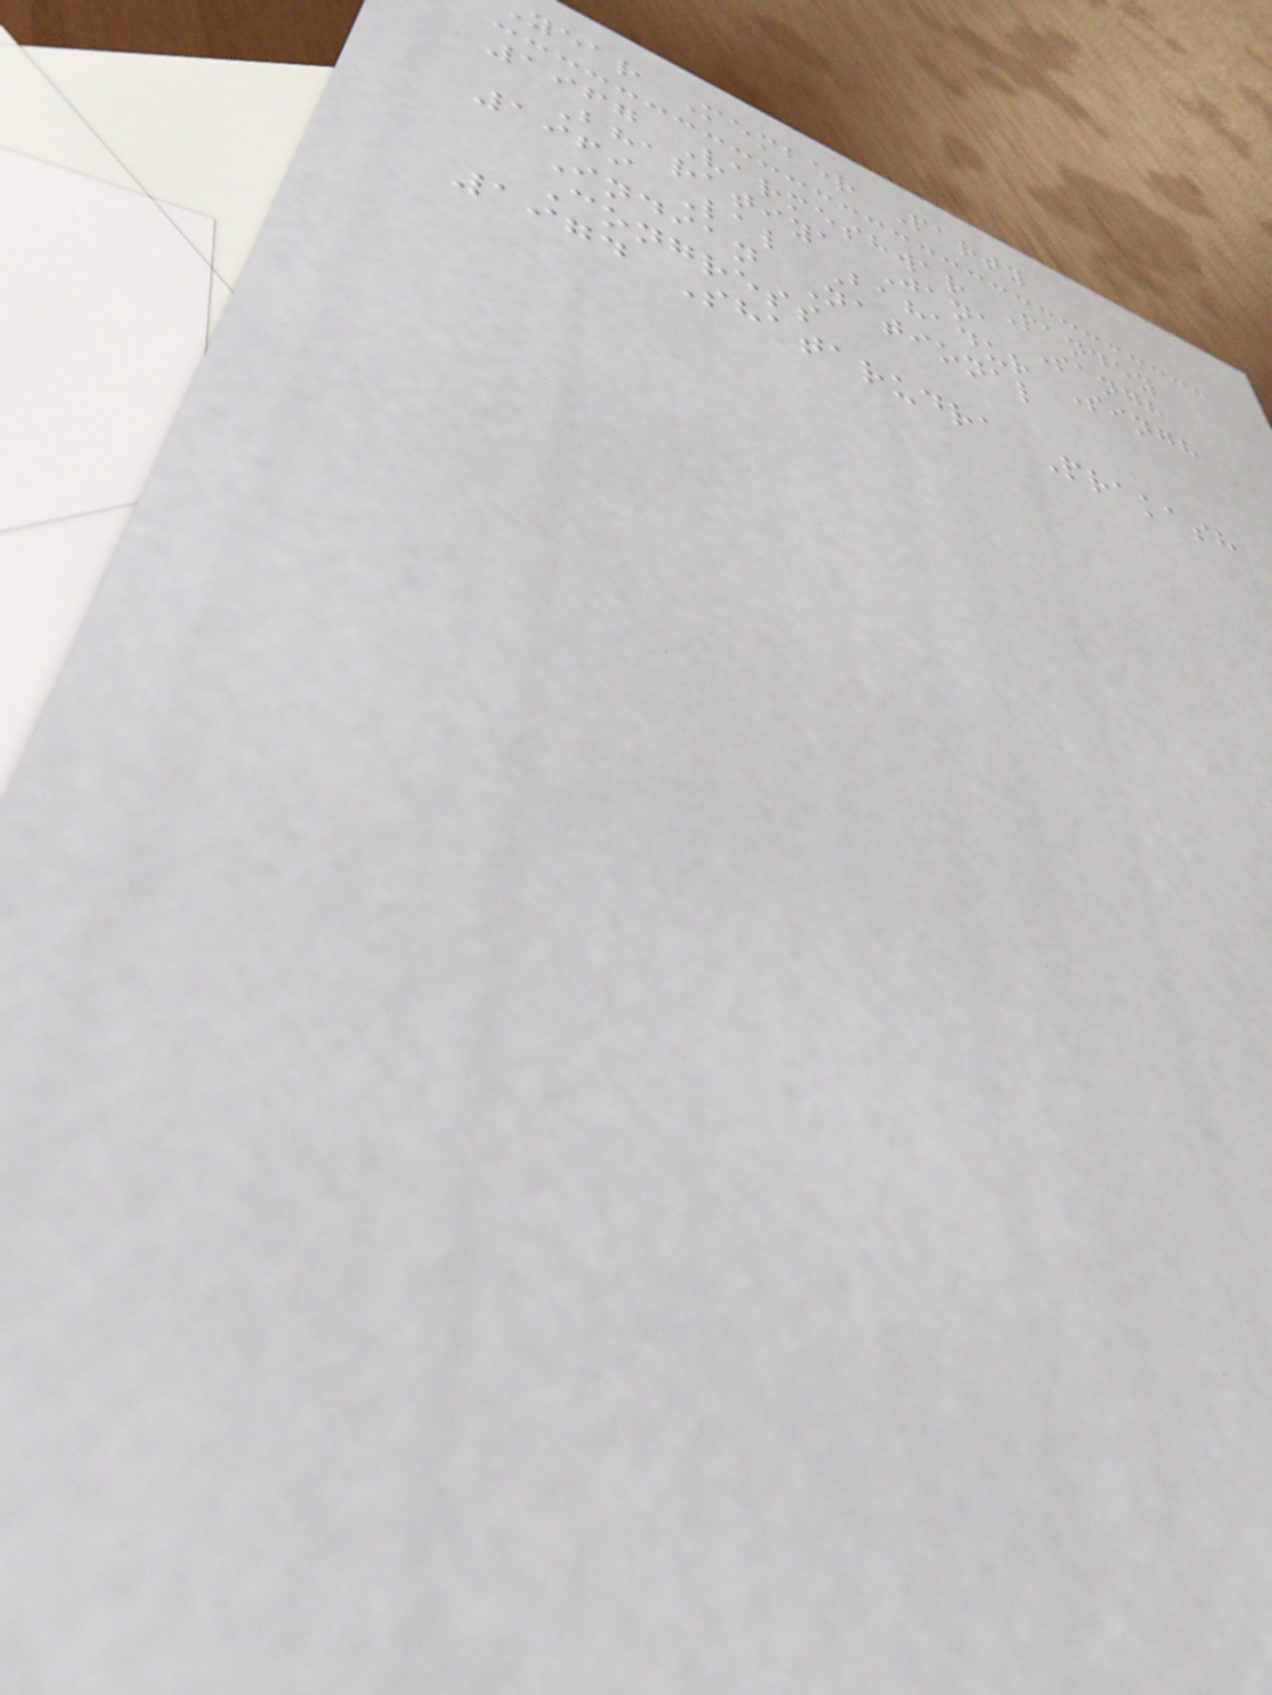year Member Party
1967 Varmeshwar Pandey
Bharatiya Jana Sangh
1969 Lal Bahadur Singh
Indian National
Congress
1974 Shatarudra Prakash
